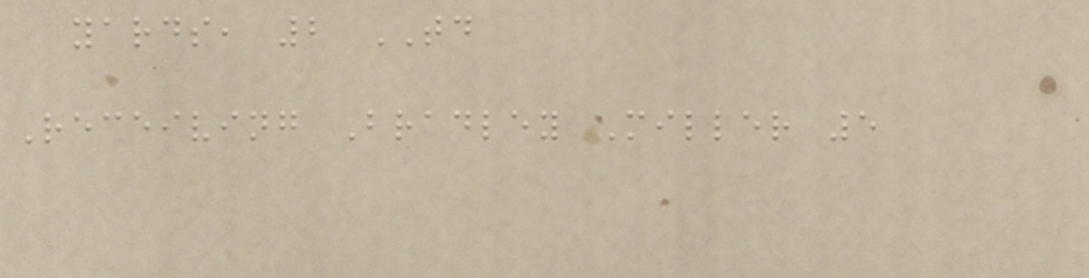yards, 2 TD
Receiving Bradley Miller 5
